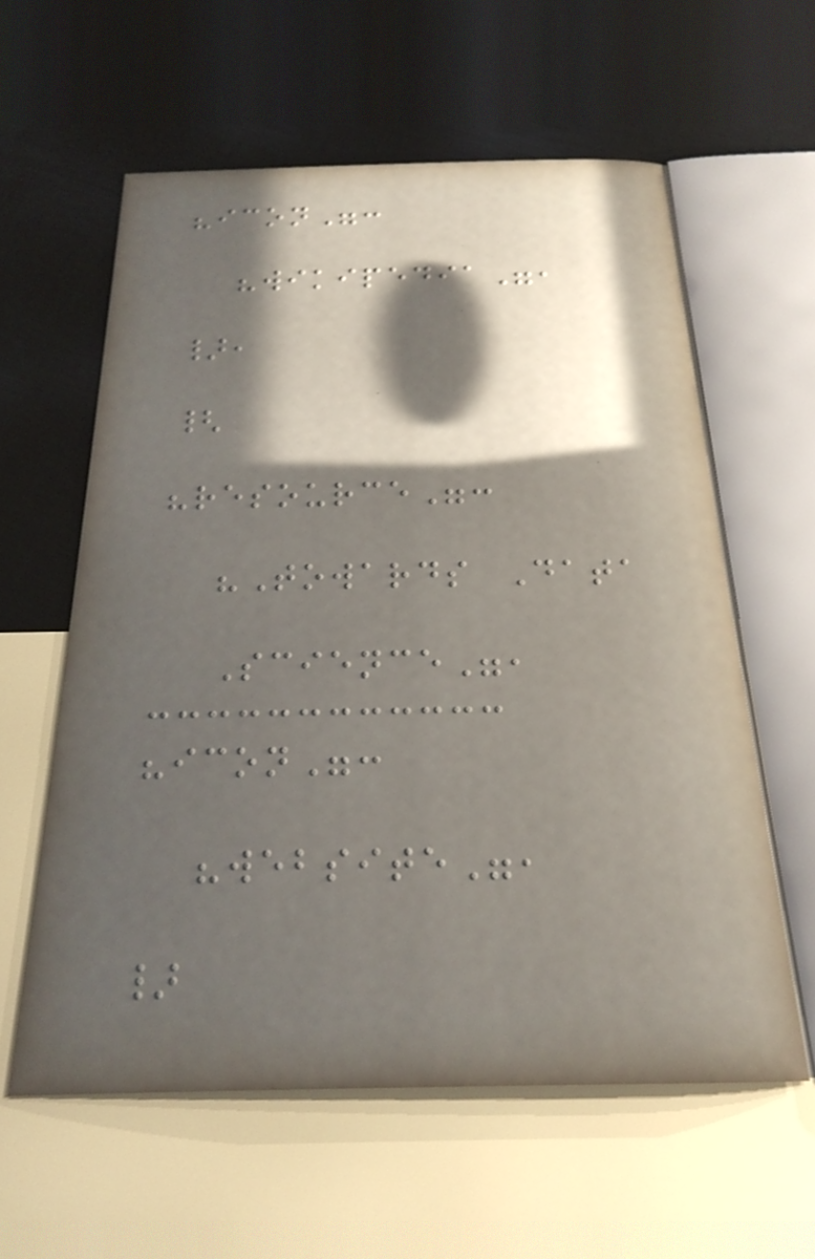"icon":
"wikipedia",
},
{
"resource":
"Towards Data
Science",
"icon":
"website",
}
